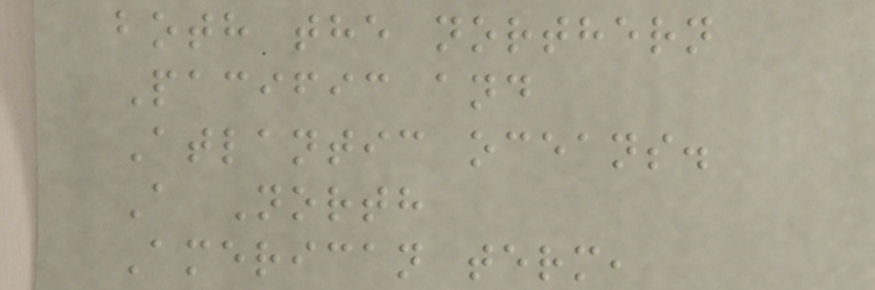both the northern
Pacific and
Atlantic oceans.
A North
American term,
